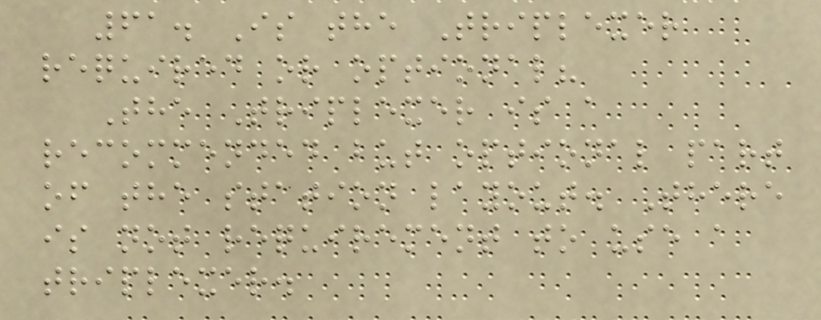61. Is the Triplexer
required or optional?
The Triplexer is a
recommended but optional part
of the station layout. There
is not requirement to use a
triplexer.
